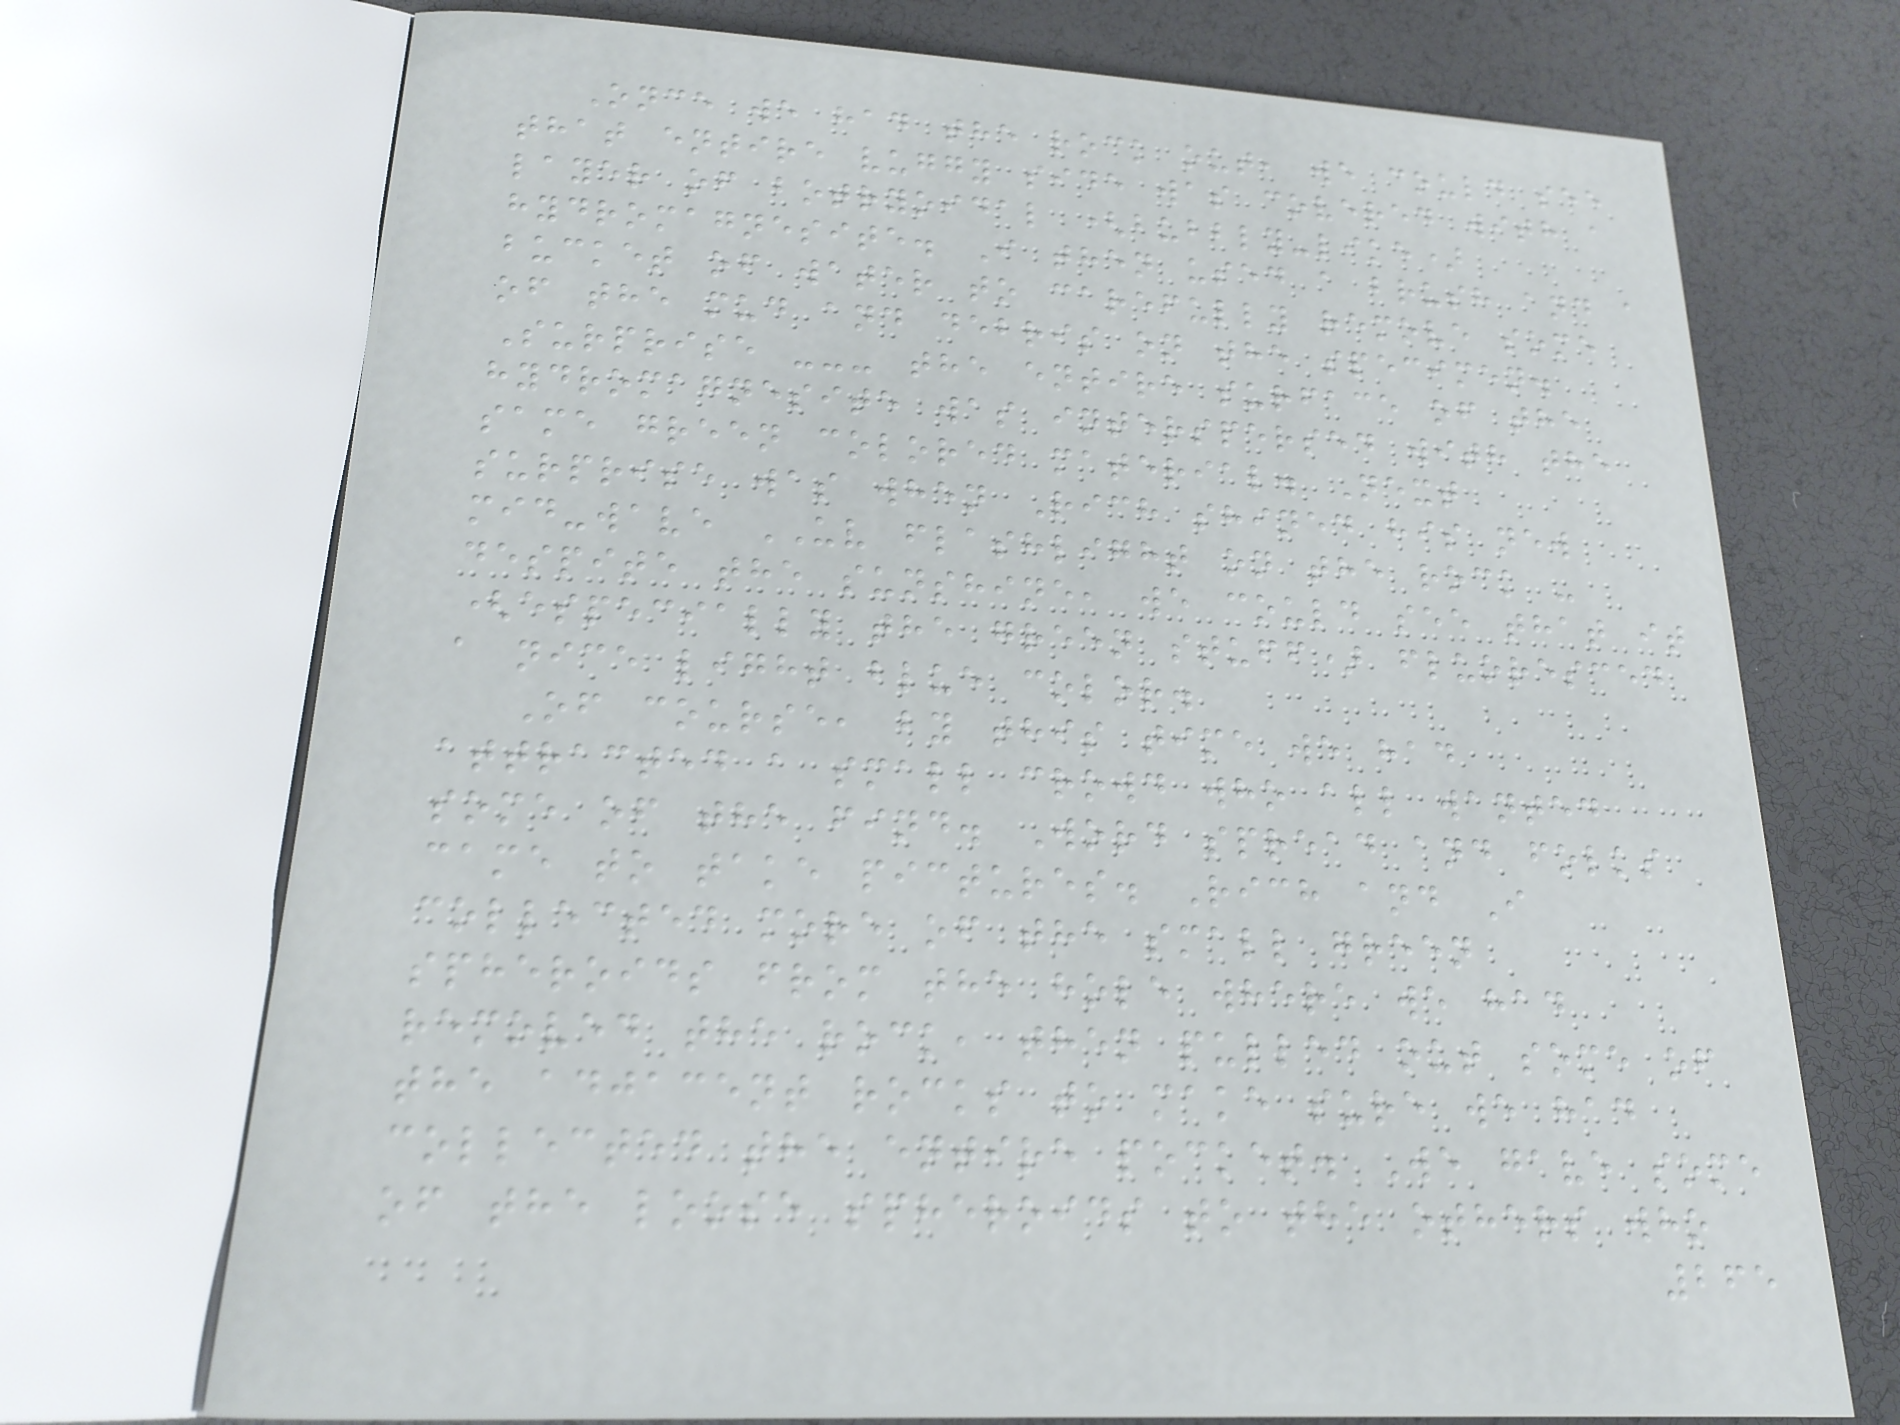Once we had the rock out, we could see
that entire vuggy side was covered with a
layer of botryoidal (bubbly-like)
hydromagnesite. I then used a brush and a
bucket of water to carefully remove some
of the mud and debris on the specimen.
Surprise --- the entire surface of the
hydromagnesite was interspersed with the
same green colored material. Next
surprise was when Rich shined his new
mid-wave UV flashlight on the rock -
despite the sunshine, we could see that it
(especially the green stuff) fluoresced
a nice light blue color.
Of course, by this time we had
attracted a small crowd who all wanted
some of the find. Word spread and folks
came to take pictures. Rich and I
collected more of the small green
spheroids from the hole where we had
removed the rock, then pulled out some of
the adjacent rocks to make sure we had
collected the entire pocket. We gave some
of the loose spheroids to the others who
265
